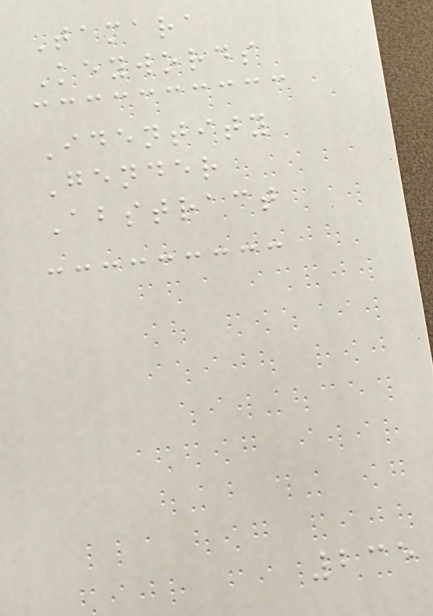Tamara
Keywords
Identity
Gender
Abstract
235
